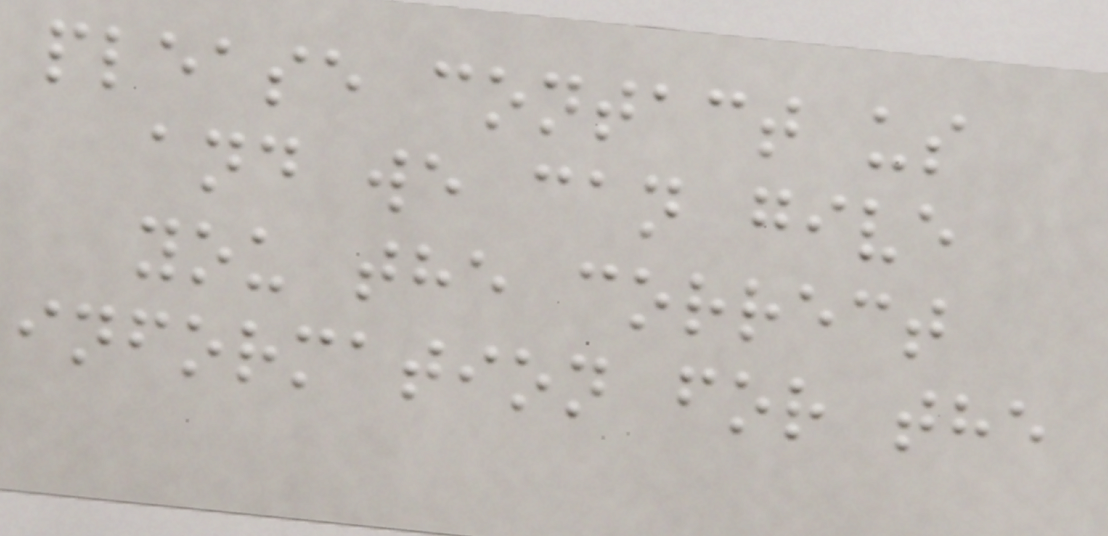please contact us
and we can give
you the correct
information for the
